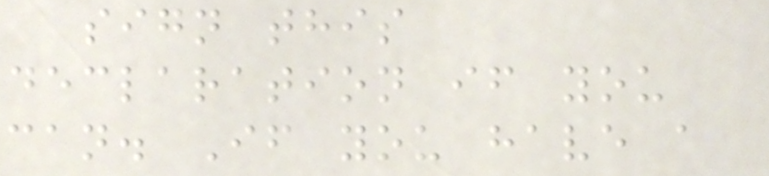sign this
declaration if you
can. If you have a
